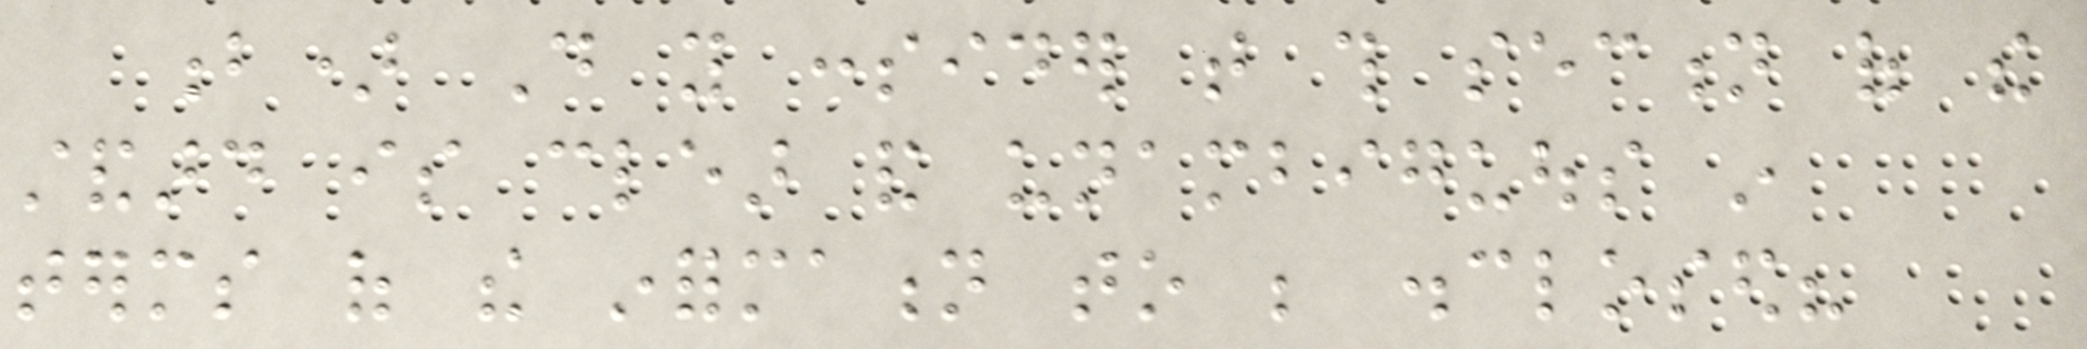b) Do you consider that this section of the
standard is clear and unambiguous in
terms of the information to be disclosed?
